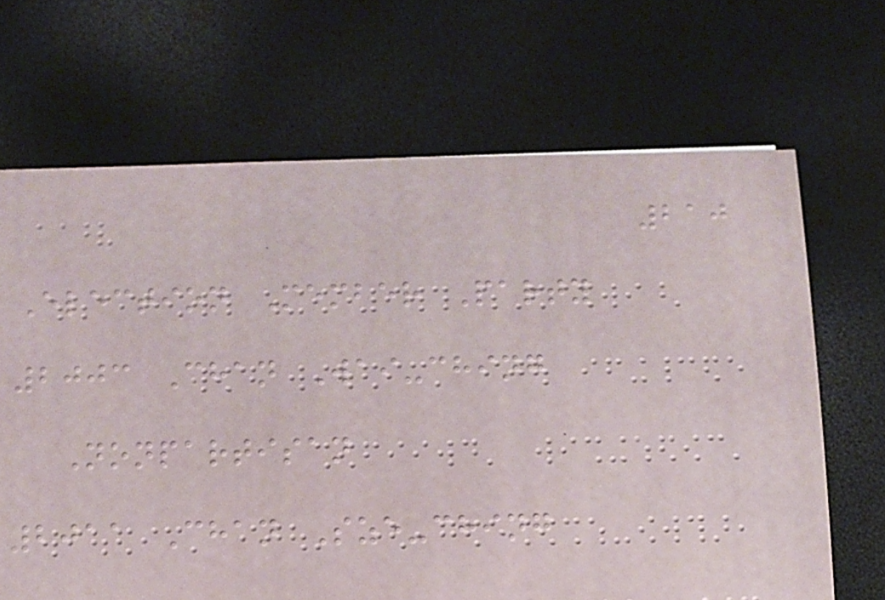210
Election Member Party
2003 Chan Wai-ching
Nonpartisan
2011 Chan Sze-ching
